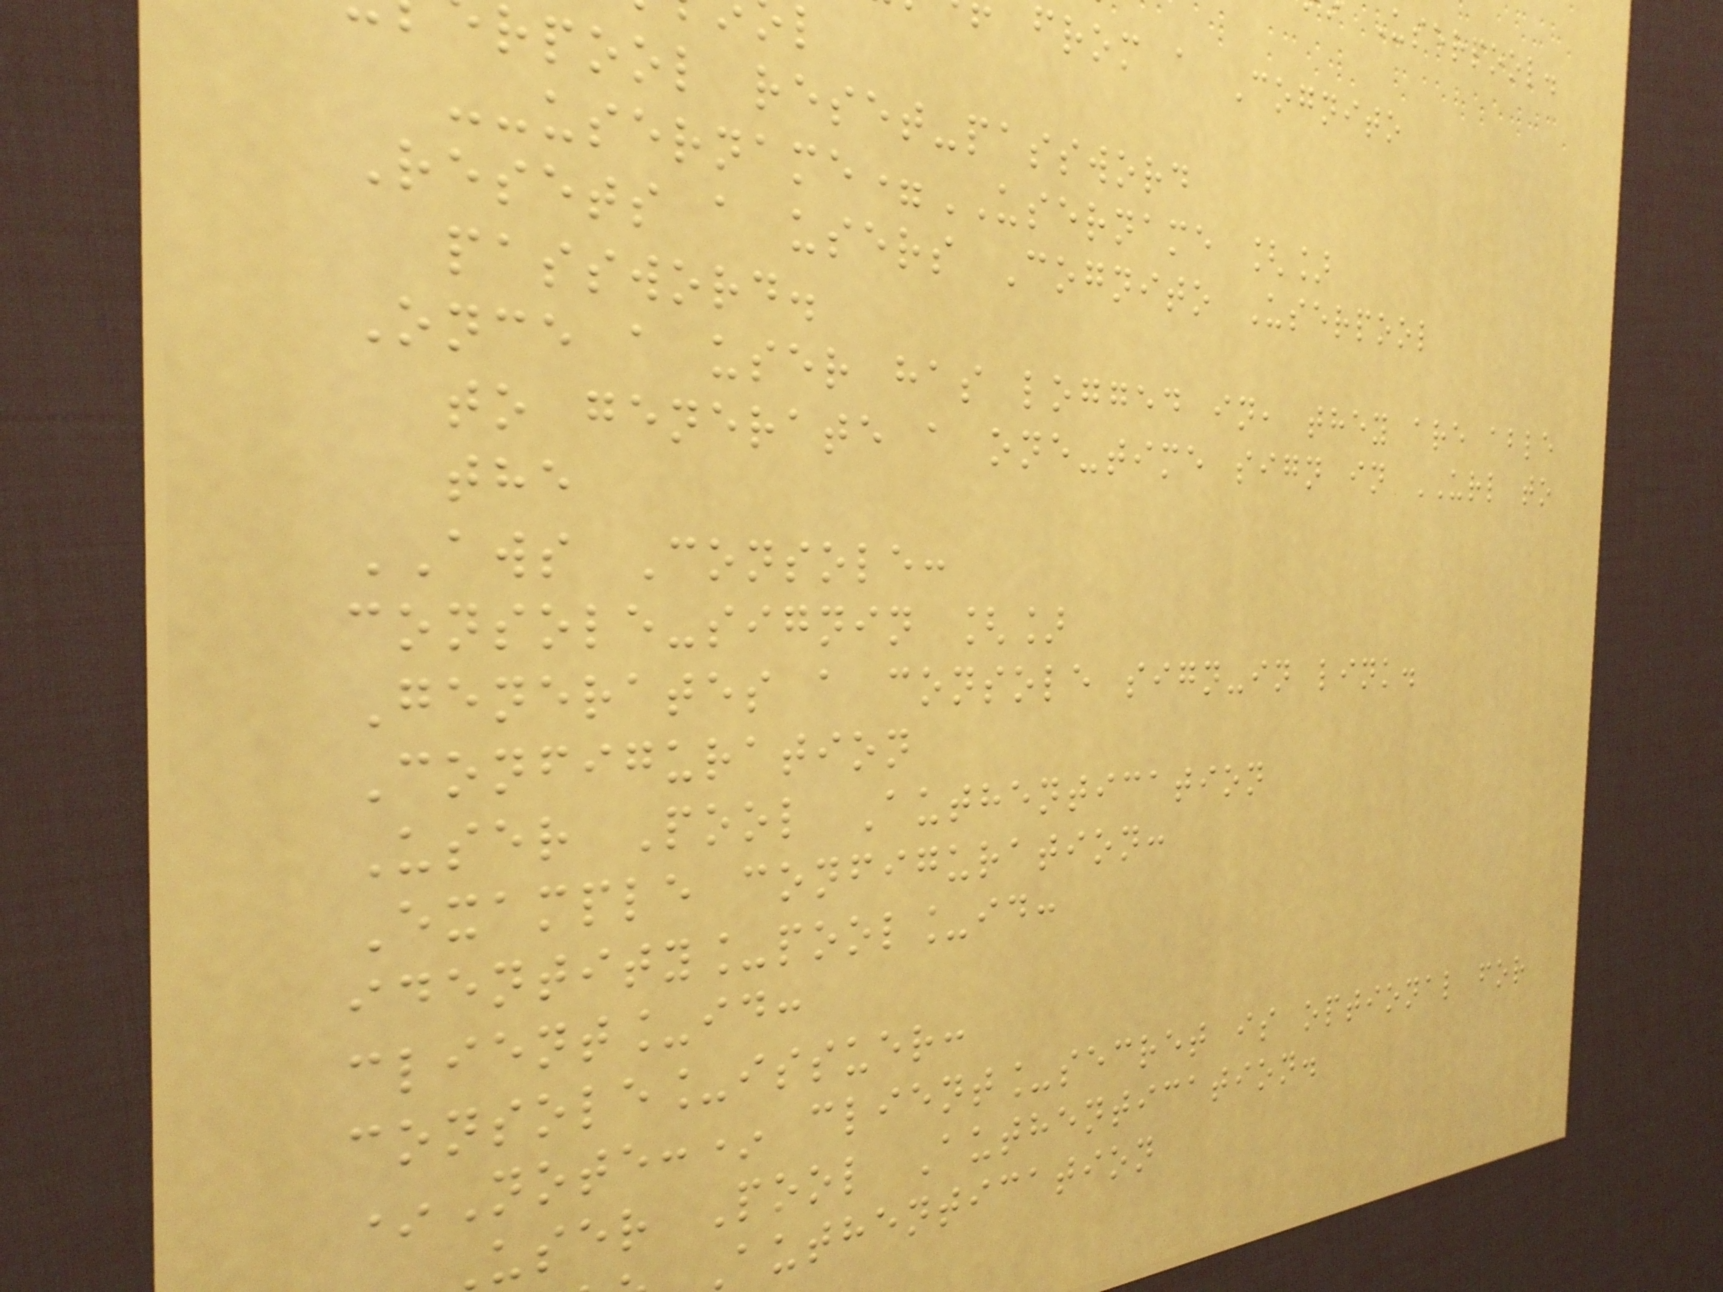Userpool.
from a Cognito
rpool reset-password
--username=USERNAME []
Resets a users Cognito Userpool
password.
Once a user has logged in, they are able
to generate a one-time sign in URL to
the
AWS Console:
console-signin []
Generates a console sign-in link.
Configuration
User Pool Authentication
Example configuration:
identity_pool_id:
client_id:
console_issuer:
*Note:* client_secret is optional for
user Pool Authentication.
authentication
